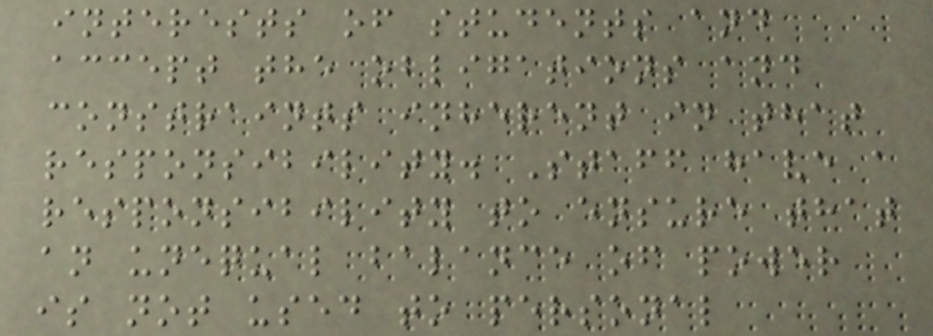interests of students and
accept the obligations and
constraints inherent in that
responsibility. Staff have a
responsibility to ensure that
an unequal balance of power
is not used to personal
